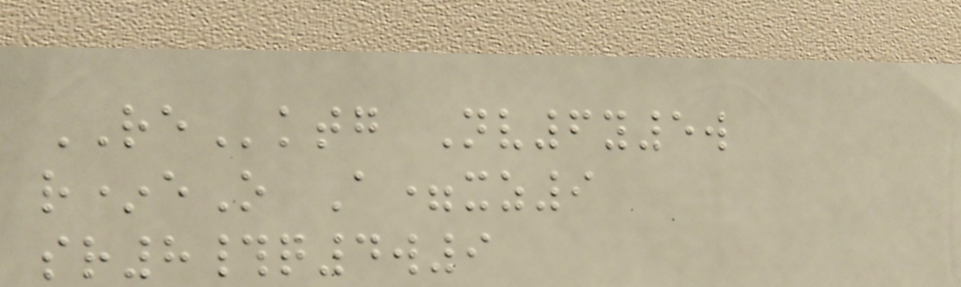REktg Nv6y5w
r*eO A=xz9
sr8#q4w9
